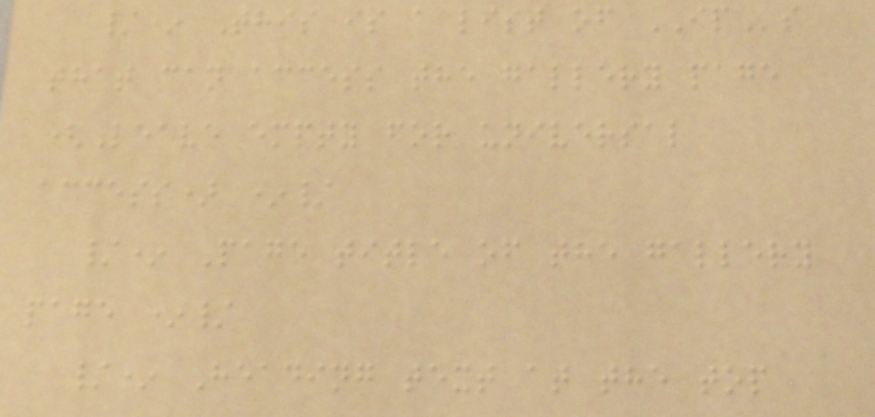/* This is a list of IPs
that can access the gallery page
(Leave empty for universal
access) */
/* Page title of the gallery
page */
/* Heading text at the top
